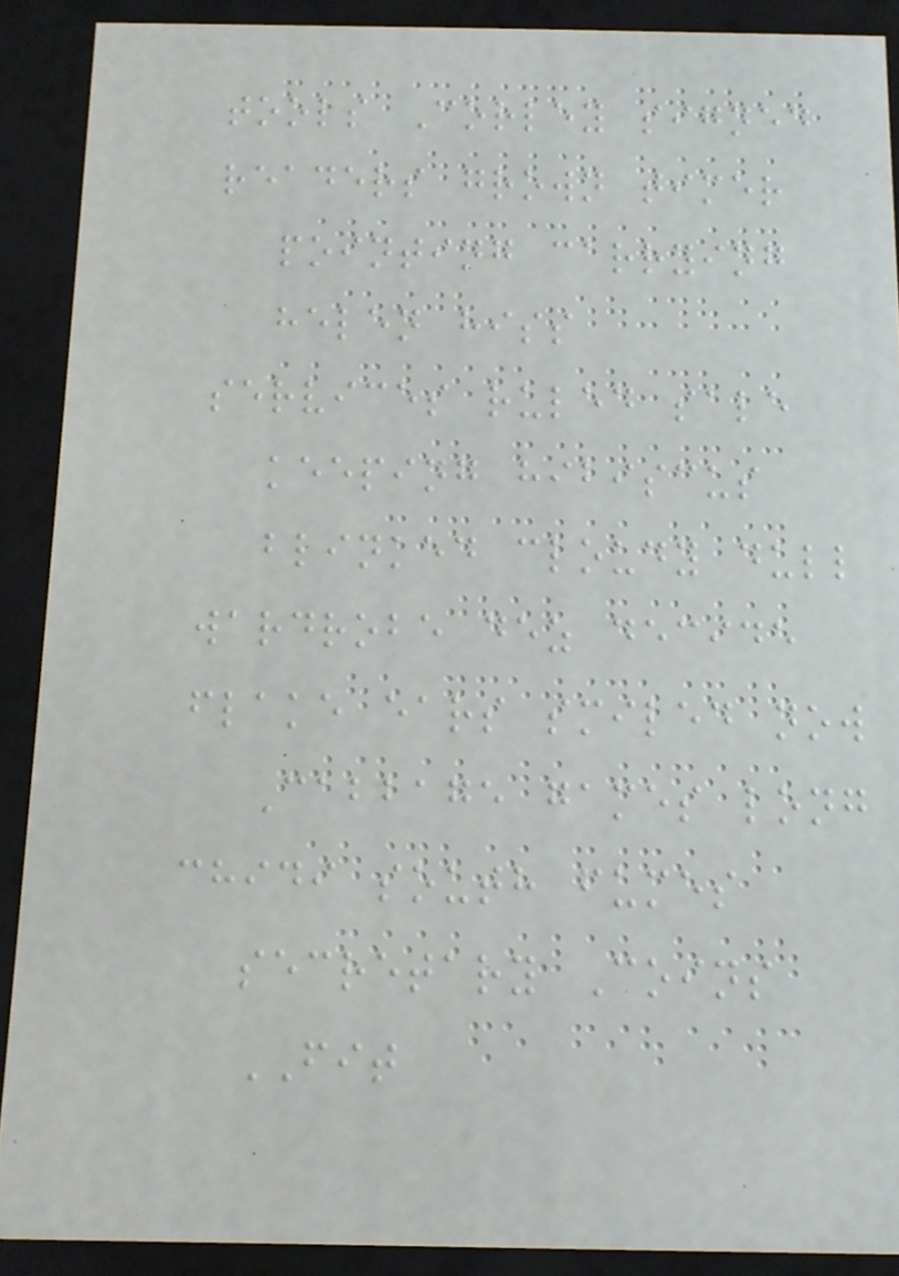tools Corley signed
readers grown timer
pointing carrying
helen hiss
services ruled sale
keeping hibiscus
blinked cloudy dull
wardrobe dez decide
flake ears smiled now
Cabbage games long
chidi south fumes
secretary Coins
FIT
